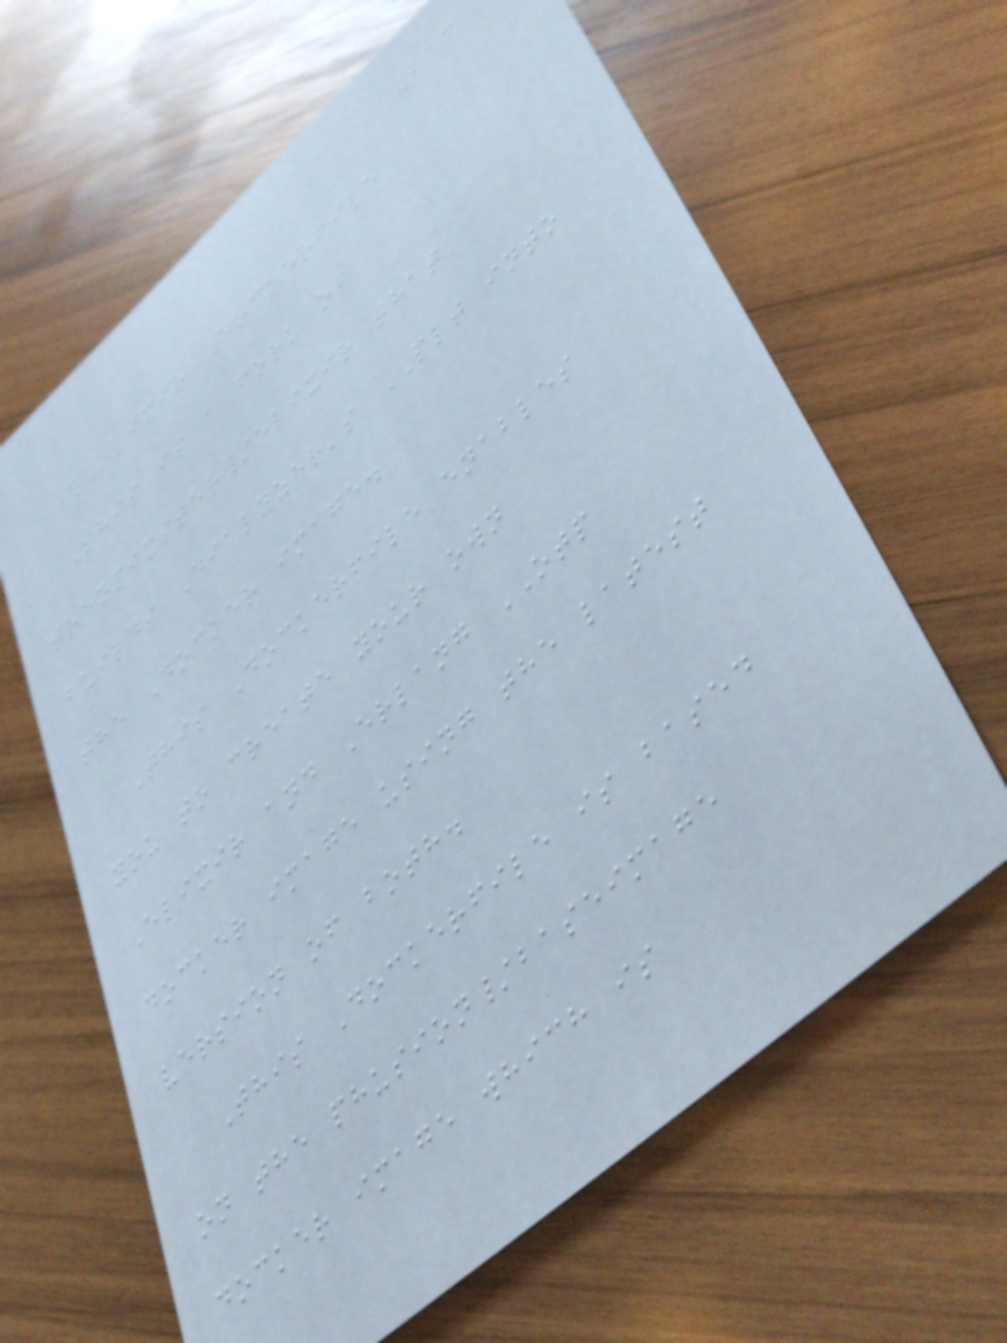213
#Elixir Dockerfile
This is a fork of
trenpixster/elixir that
builds Dialyzer's PLT into
the Docker image.
This Dockerfile enables
you to create your own
Elixir and Erlang OTP
docker image using the latest
version of both.
This Dockerfile is based
on the phusion/baseimage
docker image which is
